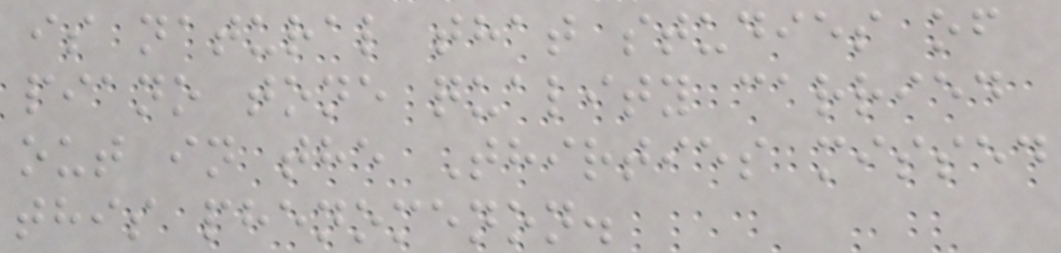is natural that studies of
piano tone quality carried
out in the Thirties missed
this phenomenon.
